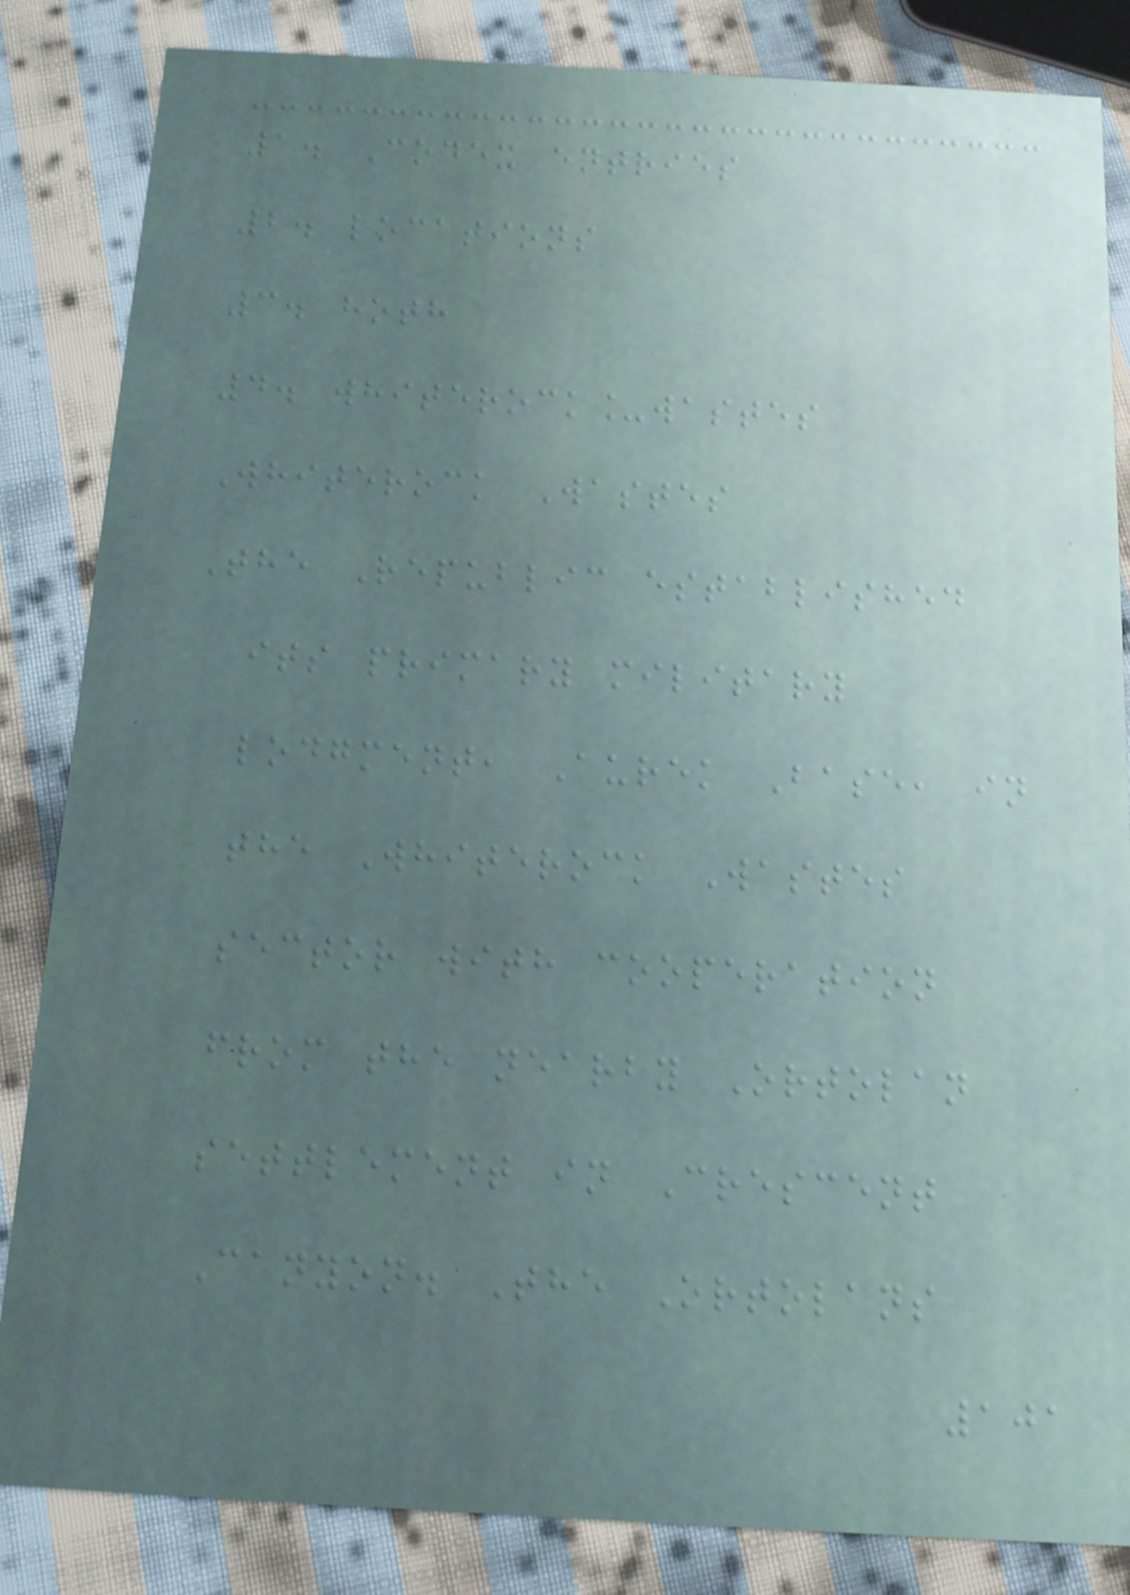1. Codex entries
2. locations
3. hoth
4. whiterock_wastes
Whiterock Wastes
The Republic established
its primary military
lodgment, Aurek Base, in
the Whiterock Wastes
sector with cooperation
from the nearby Ortolan
settlement in Crescent
Canyon. The Ortolans
101
